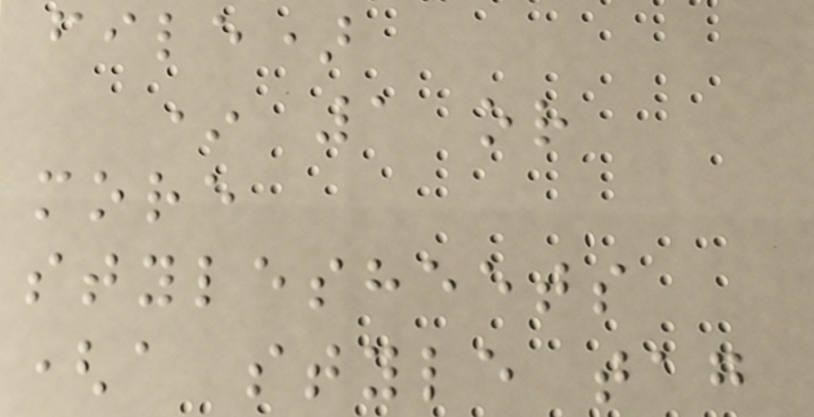file)
* 1 or
more
stylesheets
(a style tag
